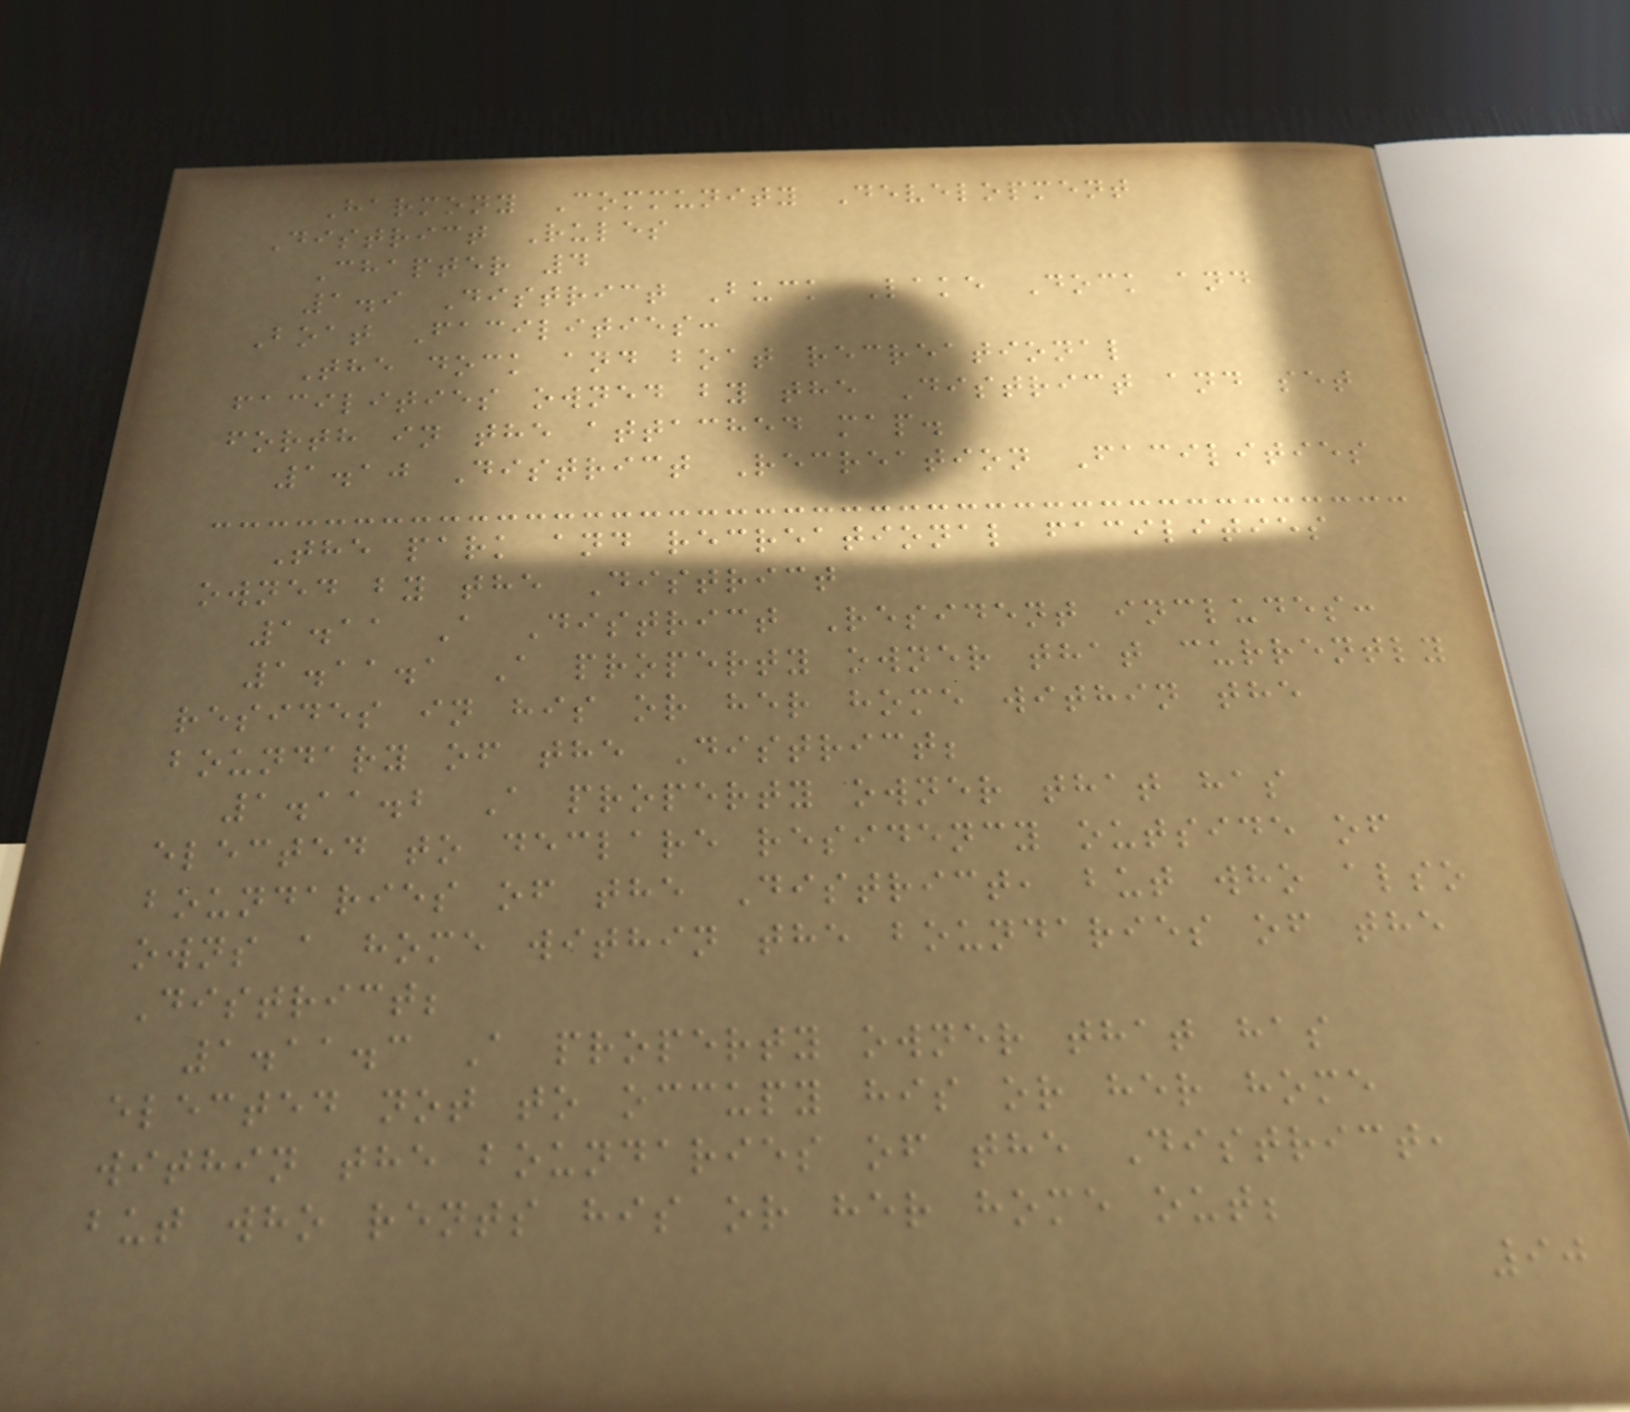Harmony Community Development
District Rules
Chapter 4
1.9 District Buck Lake Dock and
Boat Facilities:
The dock and boat recreational
facilities owned by the District and set
forth in the attached map.
1.10 District Recreation Facilities
The park and recreational facilities
owned by the District
1.11 A District Resident includes:
1.11.1 A property owner that currently
resides in his or her home within the
boundary of the District;
1.11.2 A property owner that has
elected to declare residency outside of
boundaries of the District, but who also
owns a home within the boundaries of the
District;
1.11.3 A property owner that has
elected not to occupy his or her home
within the boundaries of the District,
but who rents his or her home out;
90
